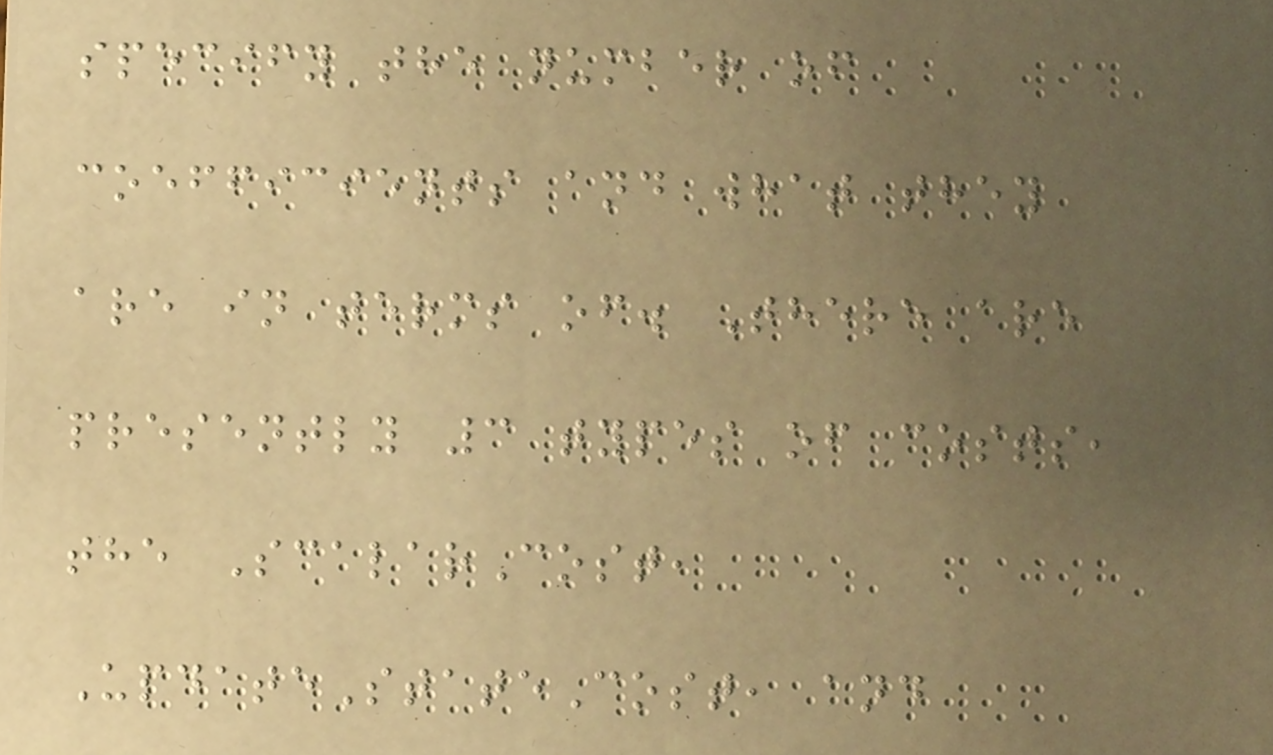specify the number of
coefficients and what they
are in terms of. There are
presently 3 types of costs,
the ScalarCost,
UpdateStateCost, and
